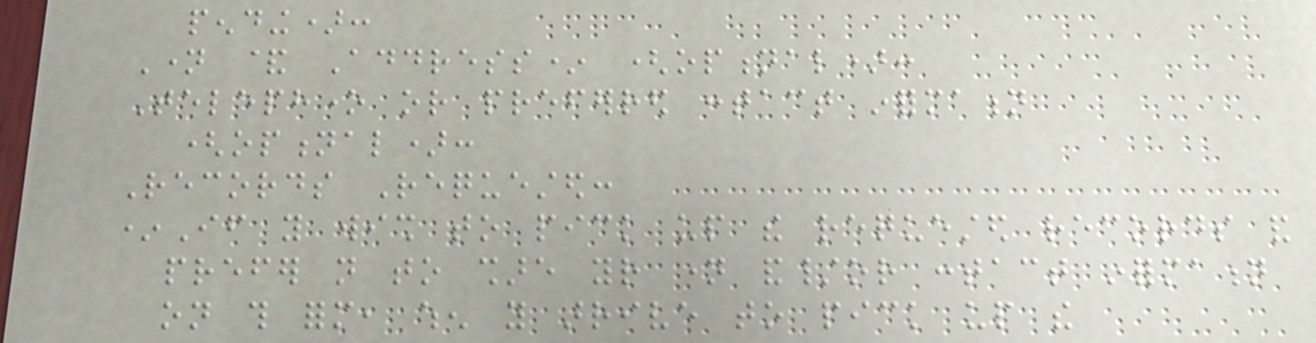pending):
Name & Address* (optional):
Telephone or preferred contact information
(optional):
Records Requested:
*If you wish to pick up the requested records and
prefer not to share your name and/or contact information
on this form, when you arrive to pick up the
